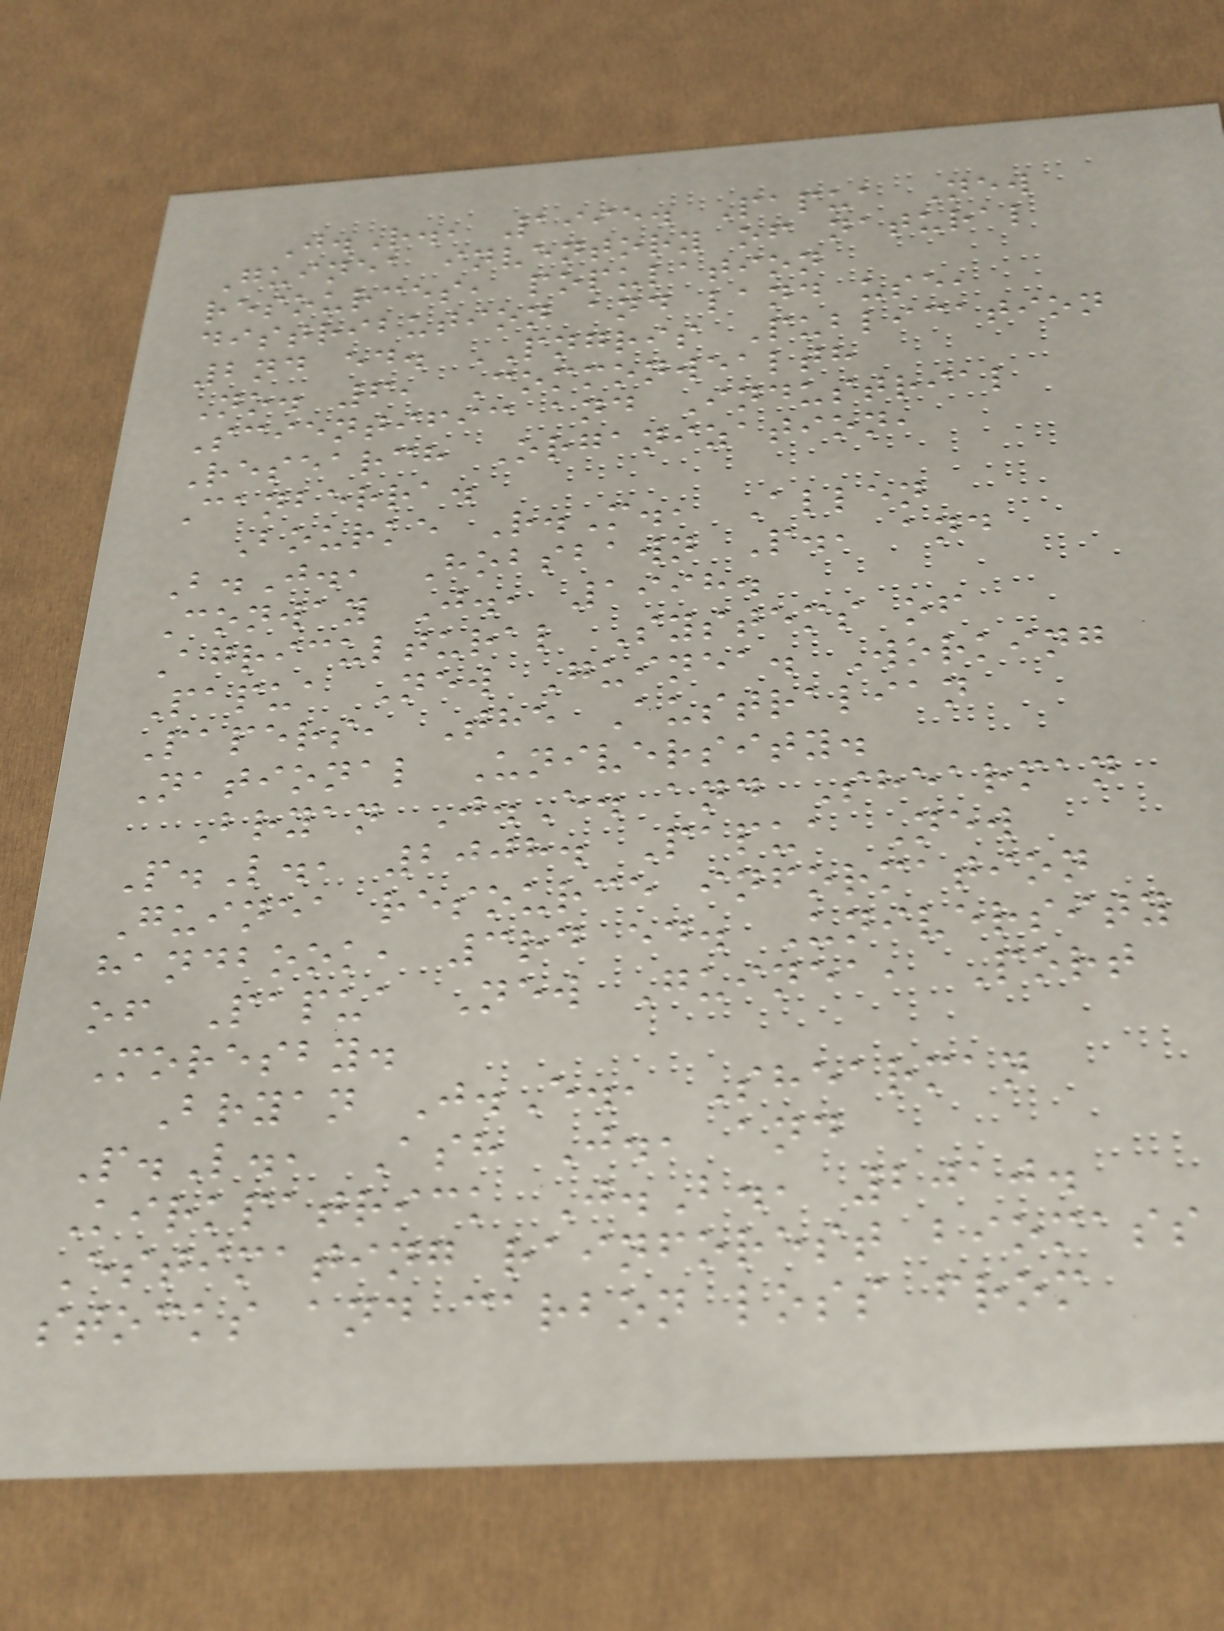J.R., 1995. Papua New
Guinea inventory of natural
resources, population
distribution and land use,
2nd ed. PNGRIS Publication
No. 6, Commonwealth
Scientific and Industrial
Research Organization,
Canberra.
Bourke R.M., Allen
B.J., Hobsbawn P., and
Conway J., 1998.
Agricultural Systems of
Papua New Guinea. Working
Papers, The Australian
National University.
Bryan J.E. and Shearman
P.L., 2008. Papua New
Guinea resource information
handbook, 3rd ed. University
of Papua New Guinea, Port
Moresby.
Bryan J.E., Shearman
P.L., Ash J., and
Kirkpatrick J.B., 2010.
Estimating rainforest biomass
stocks and carbon loss from
